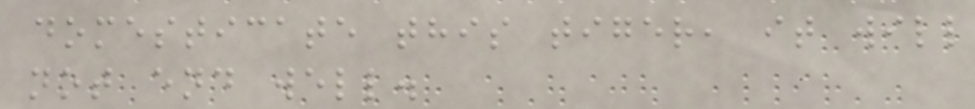domesticate this tiger, it will
not end well.
